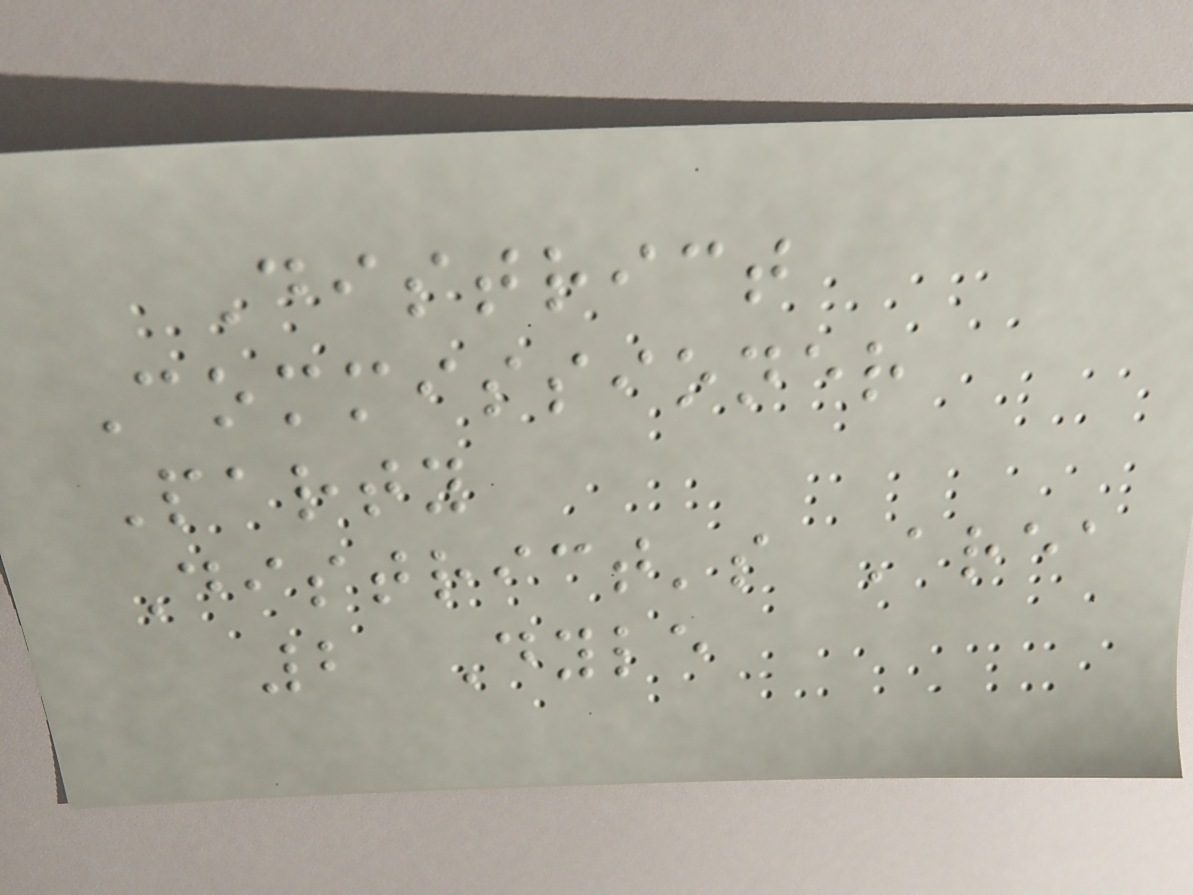District
Commissioner
Party
District's Area
2 Dyle
